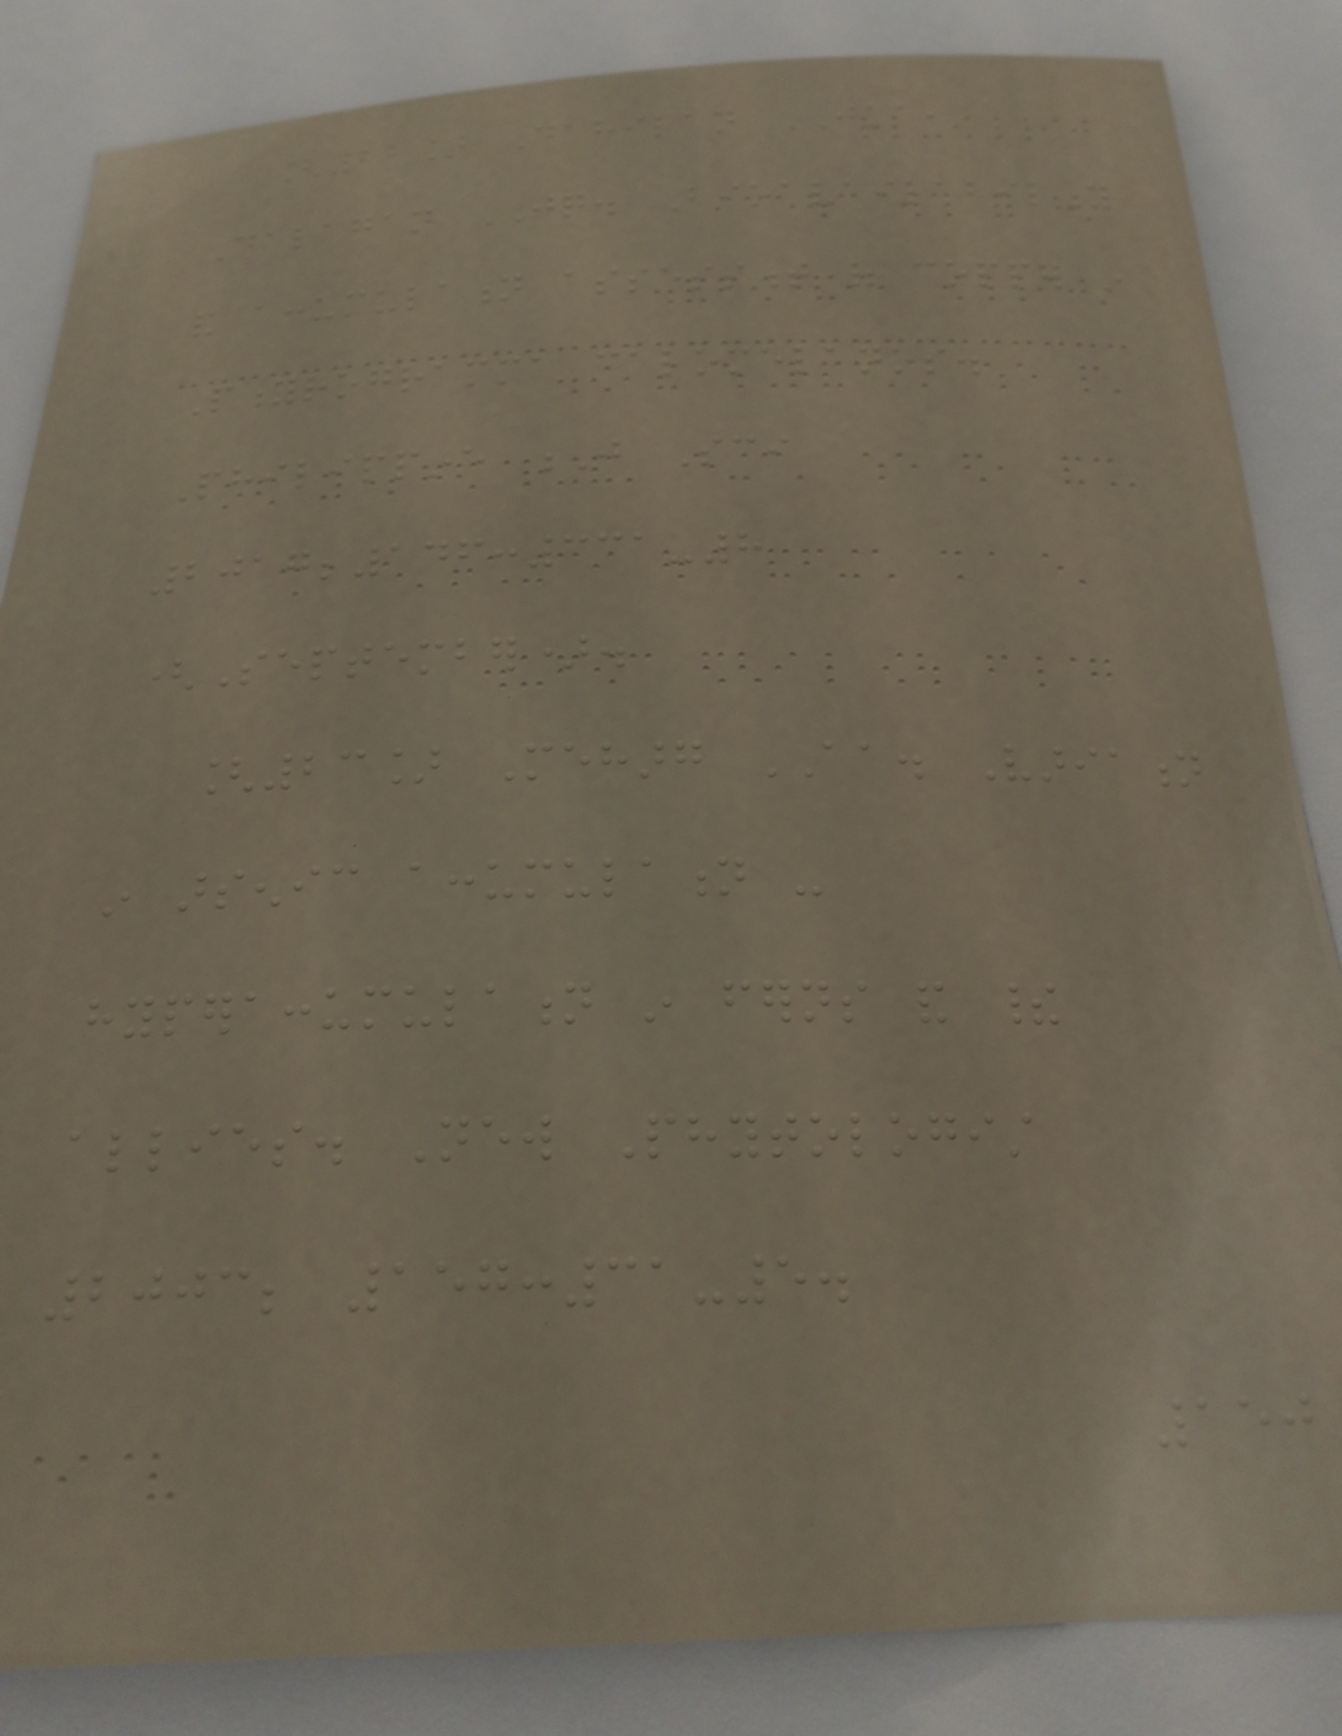[22] Dahilan JKA,
Dalagan JQ. Bioavailability
and accumulation assessment of copper in
Pityrogramma calomelanos.
Philippine J Sci
2017;146:331-8
(September).
[23] Meharg AA. Variation
in arsenic accumulation -
hyperaccumulation in ferns and their
allies. New Phytologist
2003; 157:31-5.
150
